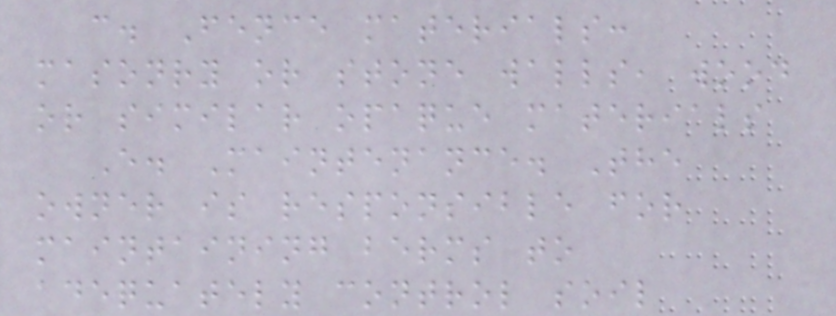c. Fence materials:
masonry or stone walls, wood
or similar opaque materials
E. Maintenance. The
owner is responsible for
maintaining berms to
adequately control soil
